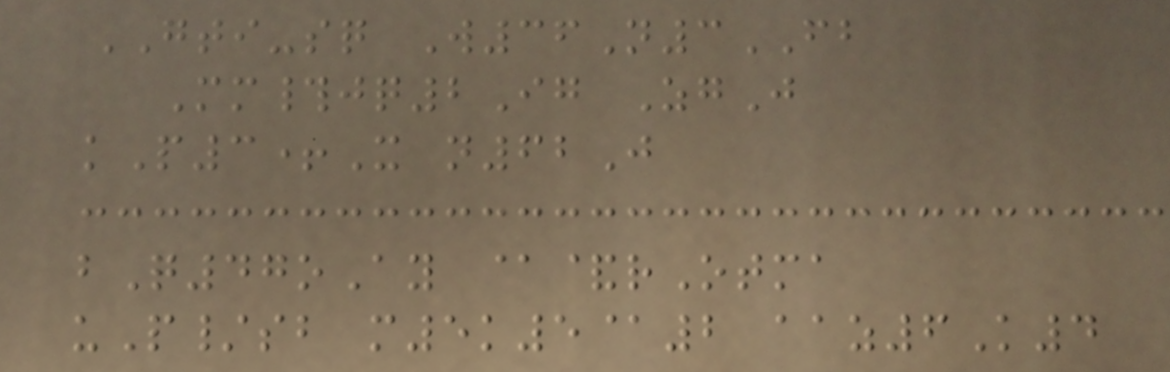GTI-sq W36N3FB
Mm#jq2Ig ZgJ
kP3+X n62J
bQ47oAy @&rOtma
uP/sb m5k5@2 aaz6K4
